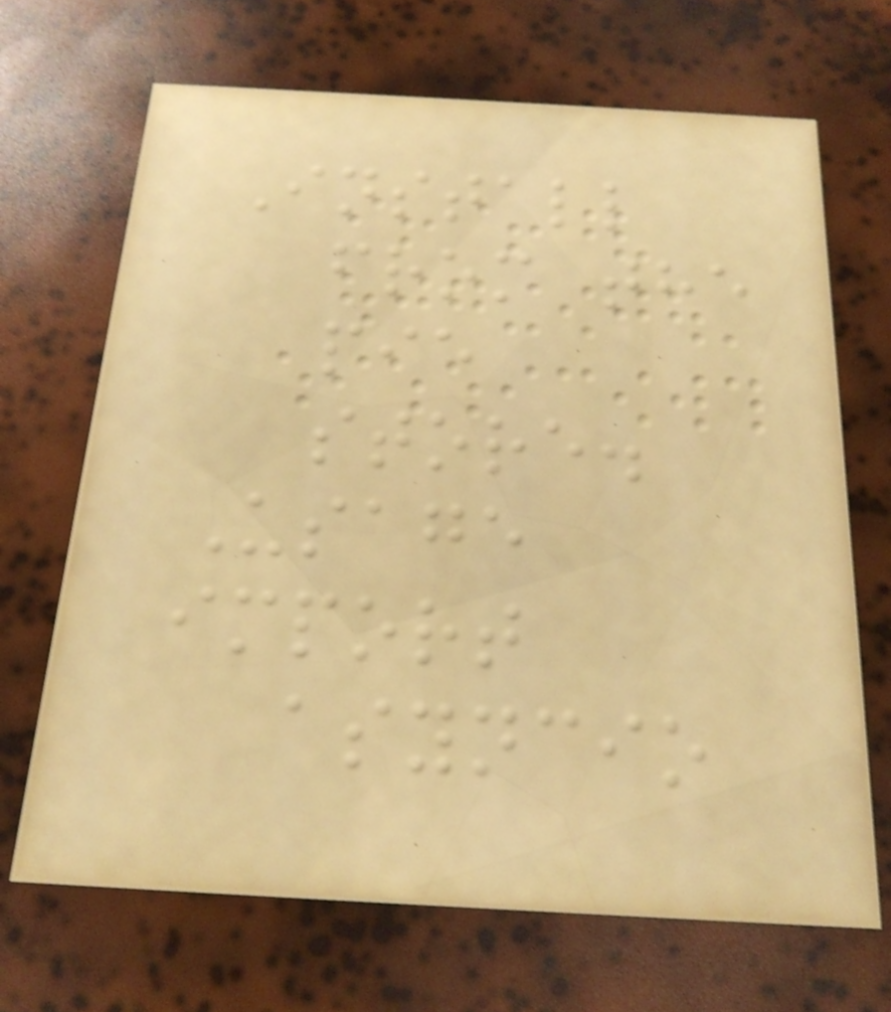Install
from the
pie
store.
Usage
import
asyncio
